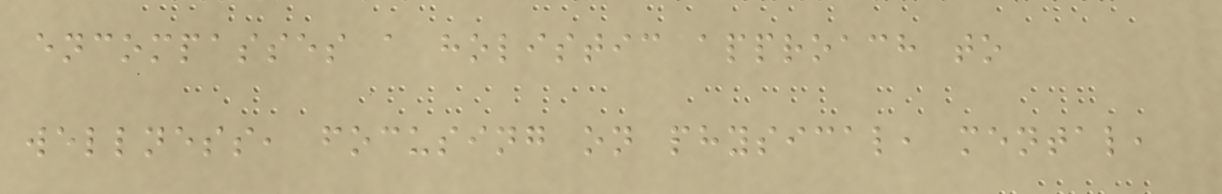encompasses a holistic approach to
wellness, focusing on physical, mental,
